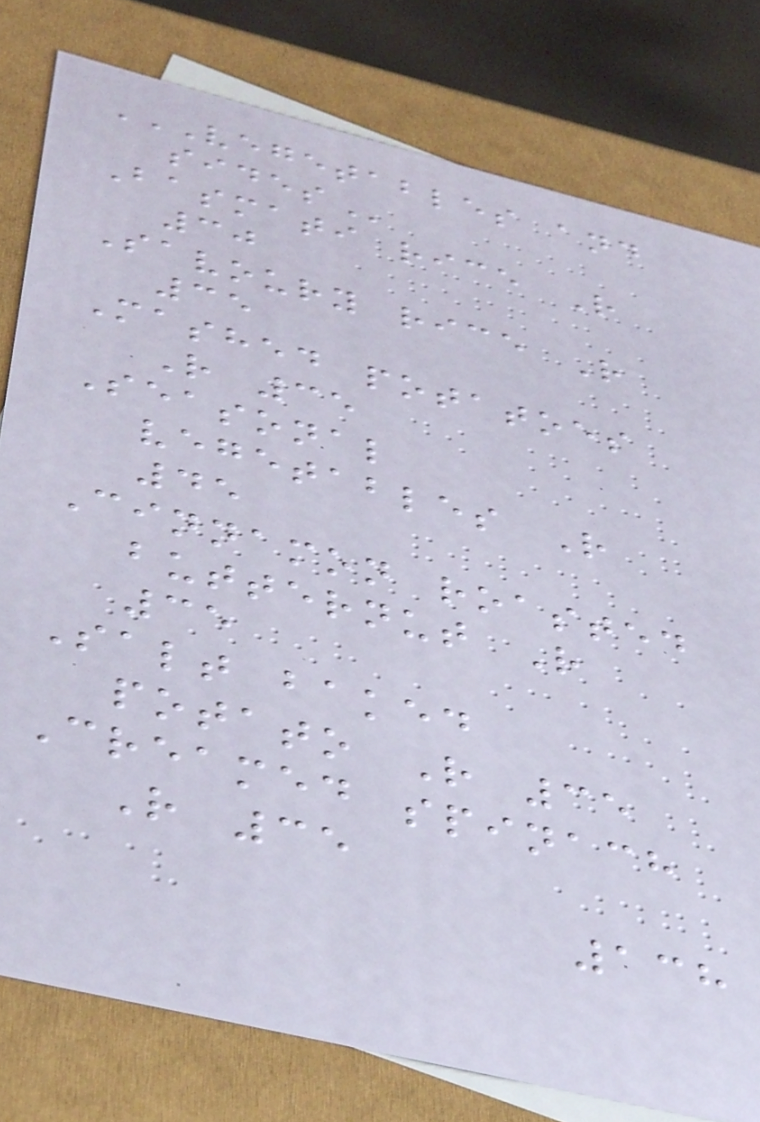VEGETABLES AND
SIDES
Basmati rice R
30
Savoury rice R
35
Mashed potatoes
R 35
Seasonal
vegetables R
45
Cinnamon roasted
butternut R
35
Salt baked
potato R 35
Creamed spinach
R 35
138
